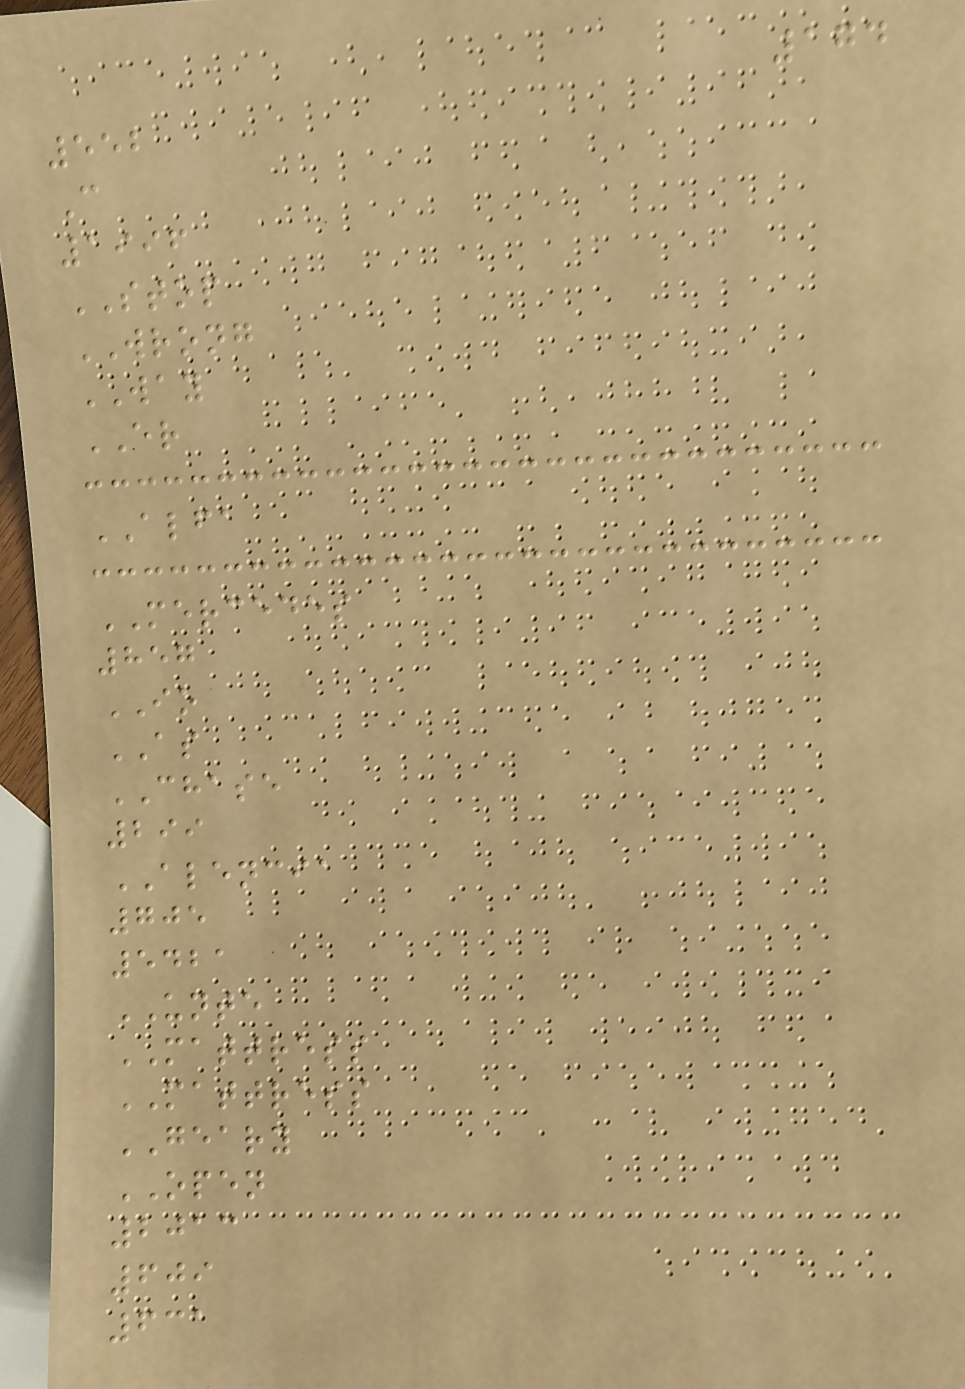174
552
C
1996
STOP
WRONG
WAY
ER
ALFA
MERCEDES
857
IO
AS
CHASE
299
ALENCIA
705
5421
UNTE
MATTRESS
MATTRESS
GEARY
OPEN
2013
609
631
